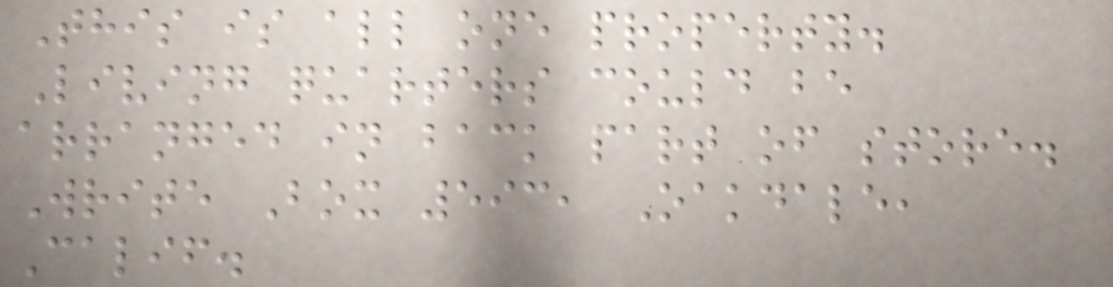This is all one property.
Living quarters could be
arranged in back part of store.
Write Box 593, Oakdale,
Calif.
